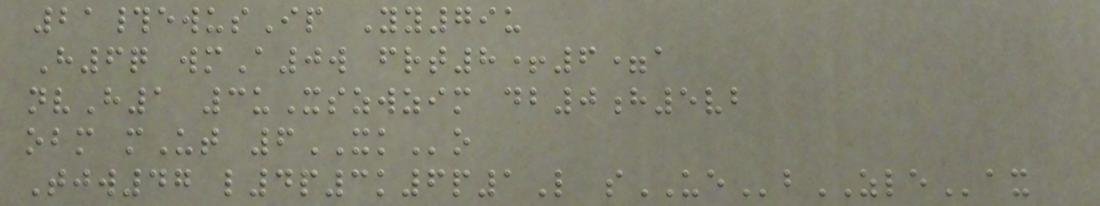21#ewusIp Yy79u
H6q wmA0w frt8+6=a
nvH1 3uXszwzim db0h5vb
obm mUt 6XKo
Tjw47 l4p3k6p1L sUEbZLEax
